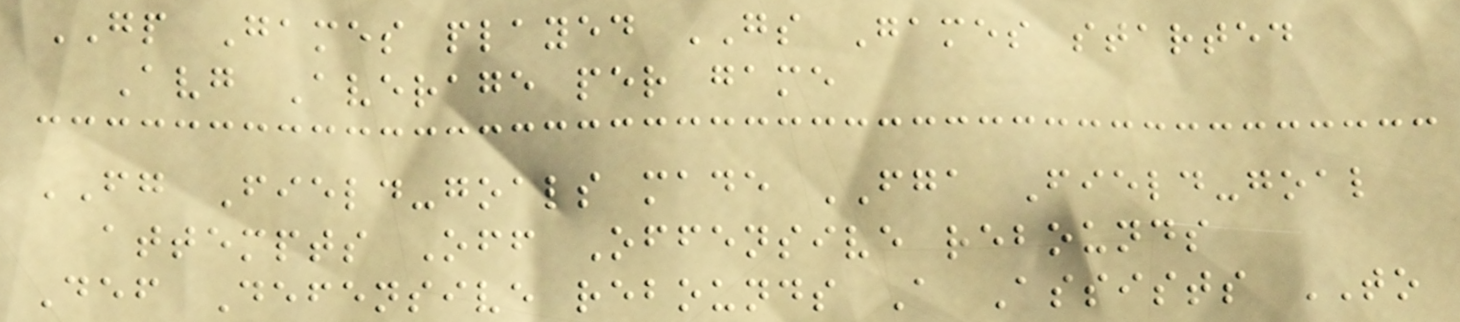GP Games played GS Games started
Avg Average per game
FG Field-goals made FGA Field-goal
attempts Off Offensive rebounds
Def Defensive rebounds A Assists TO
